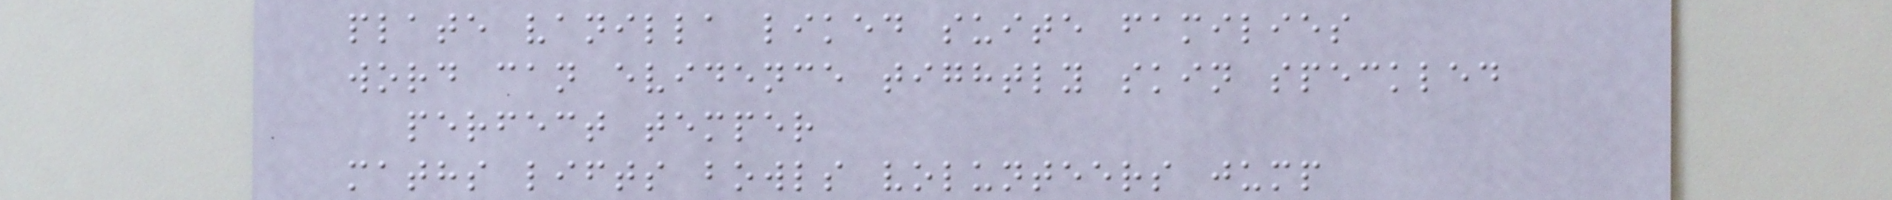plate vanilla liked suite families
word can evidence tightly skin speckled
perfect temper
maths lifts bowls volunteers jump
